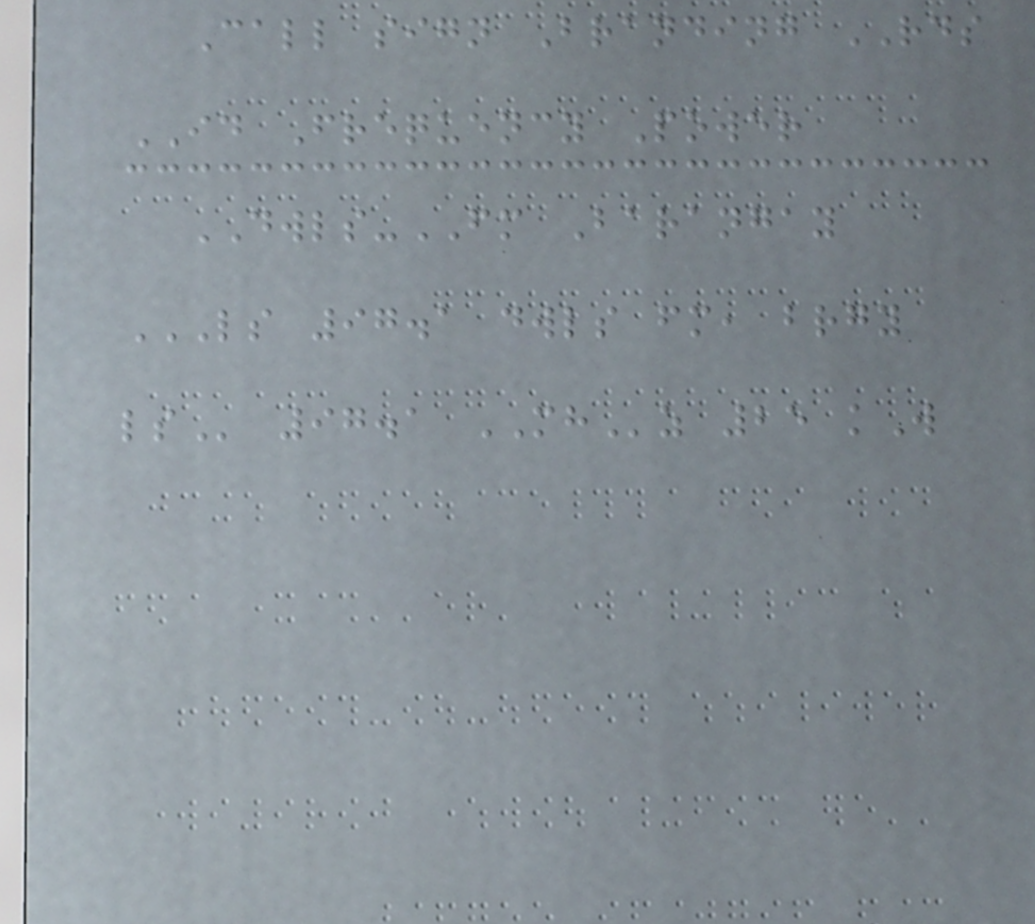Call sign Branding RDS
ID Frequency Power
DWLS-FM Barangay
LS 97.1 DWLS FM, BRGY
LS 97.1 MHz 25 kW
